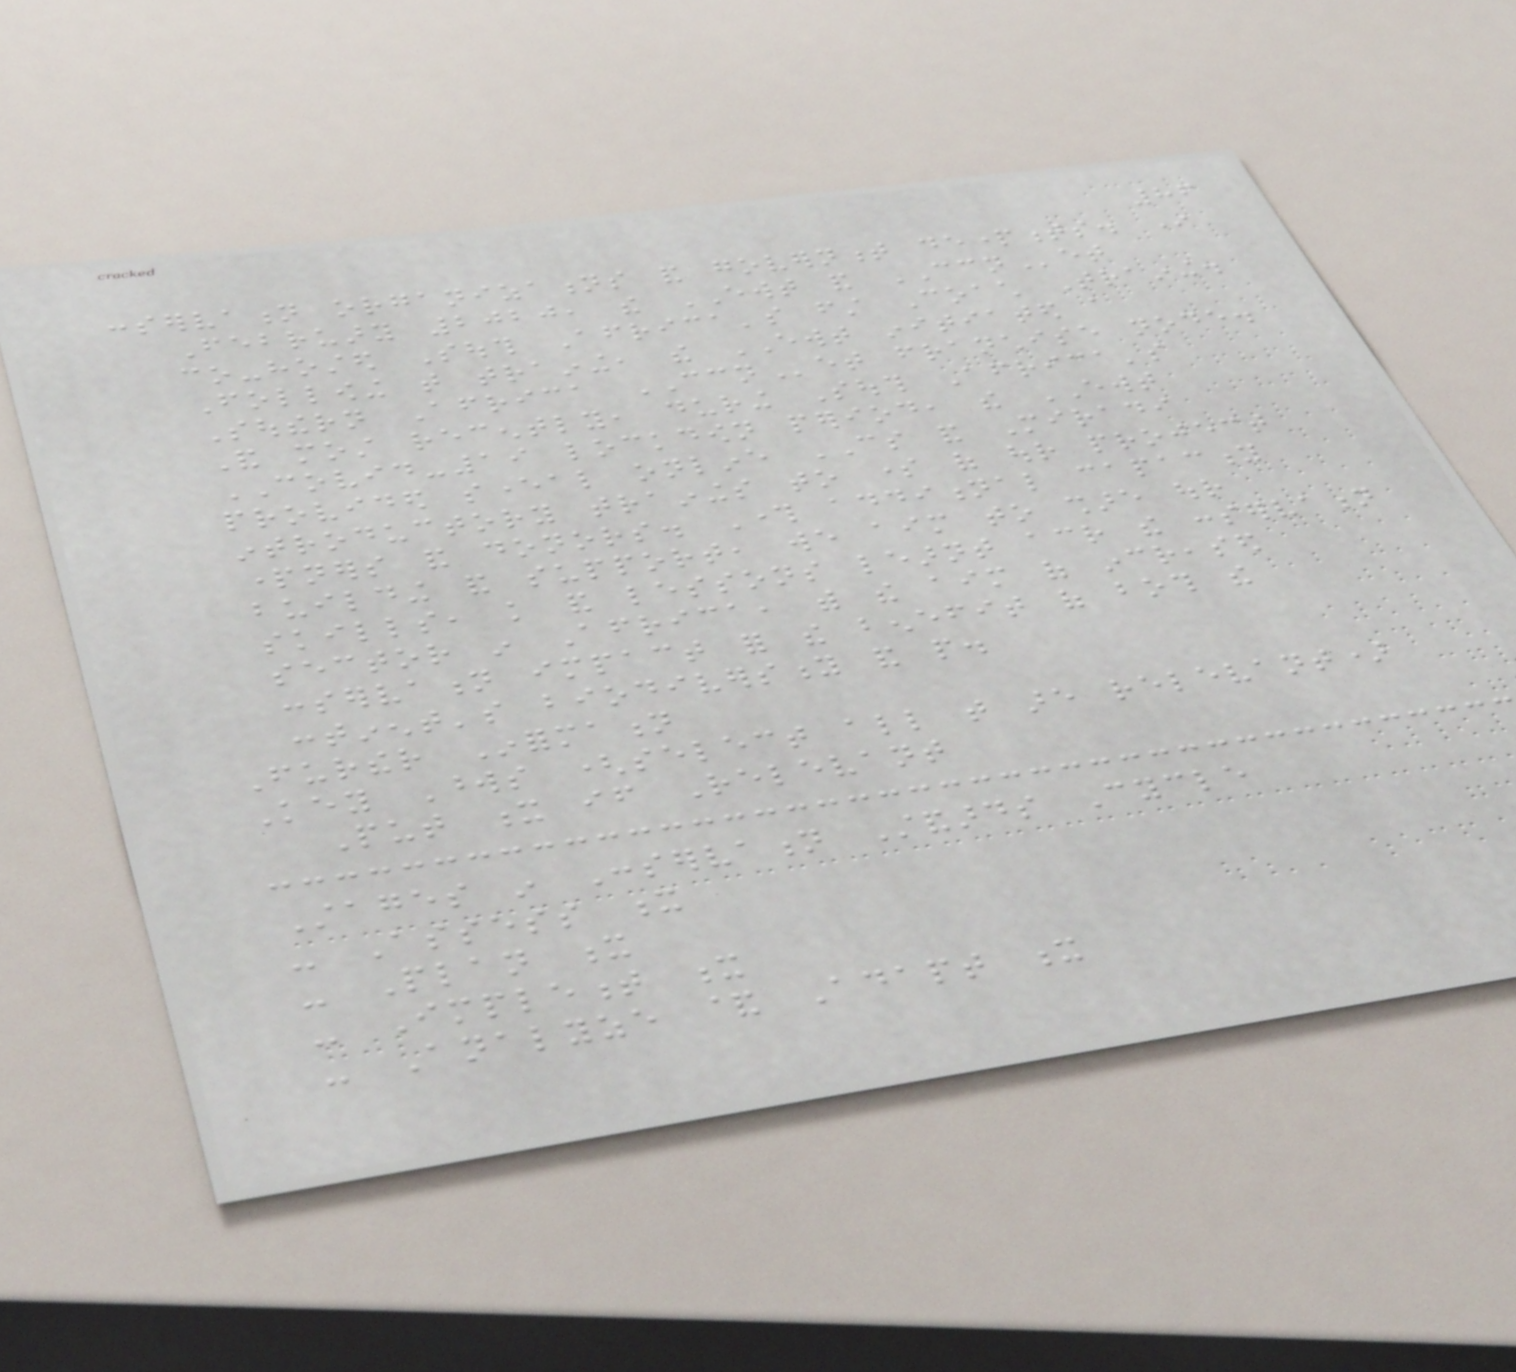86
conservation organizations and government departments. In
February 2020, the EWT and CCNet
co-hosted South Africa's first Coach Training.
Following that training, the EWT initiated a
Southern Africa CCNet franchise node.
And most recently, during South Africa's
COVID-19 lockdown period, the EWT
provided several online CS and Miradi
introductory trainings to some of our project
partners and donors. Through additional capacity
building and support, we aim to share our
skills, knowledge and lessons learnt across the conservation
sector in Africa, with the aim of increased
conservation impact for the benefit of both the
continent's biodiversity and people.
Further Information
Key Words (select all that are relevant)
Put x if Relevant
Stages in Conservation Standards Cycle
- Assess x
- Plan x
- Implement x
- Analyze & Adapt x
